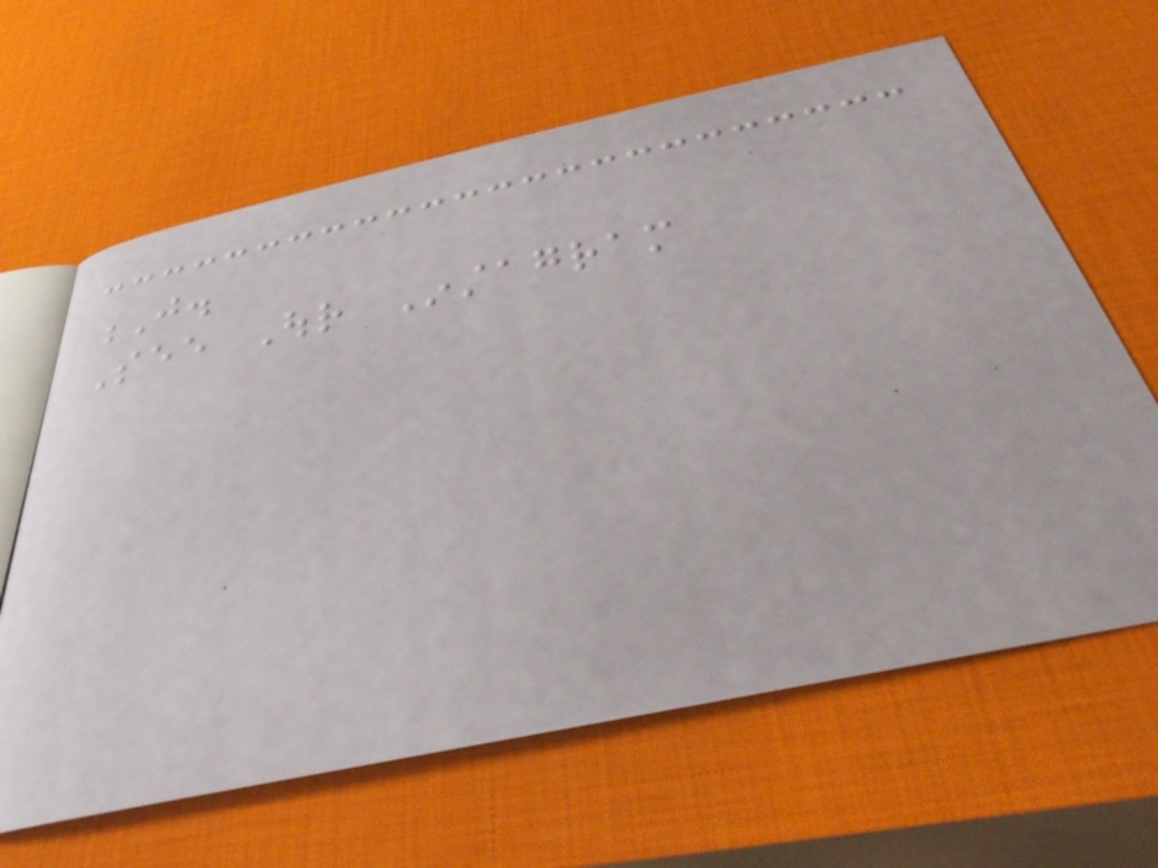J.
See Our Instagram
